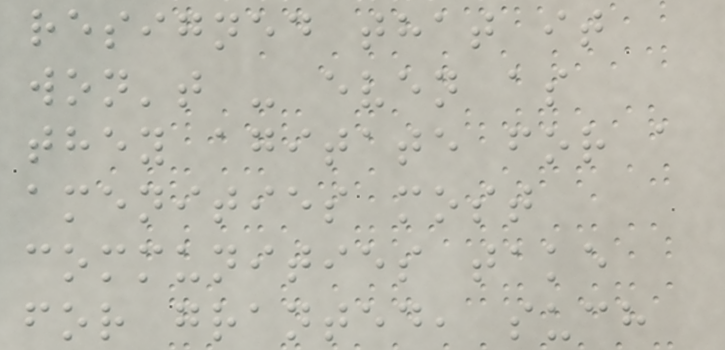resigned that it
won't - even as
they agitate for a
amenities most
communities take
for granted, such
